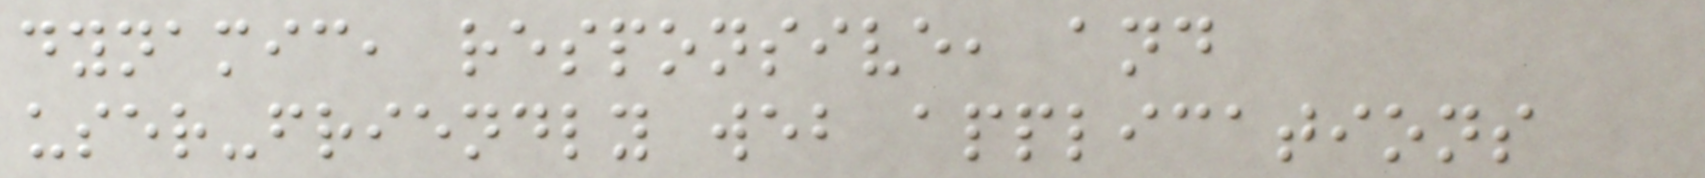dynamic, responsive, and
user-friendly web applications
